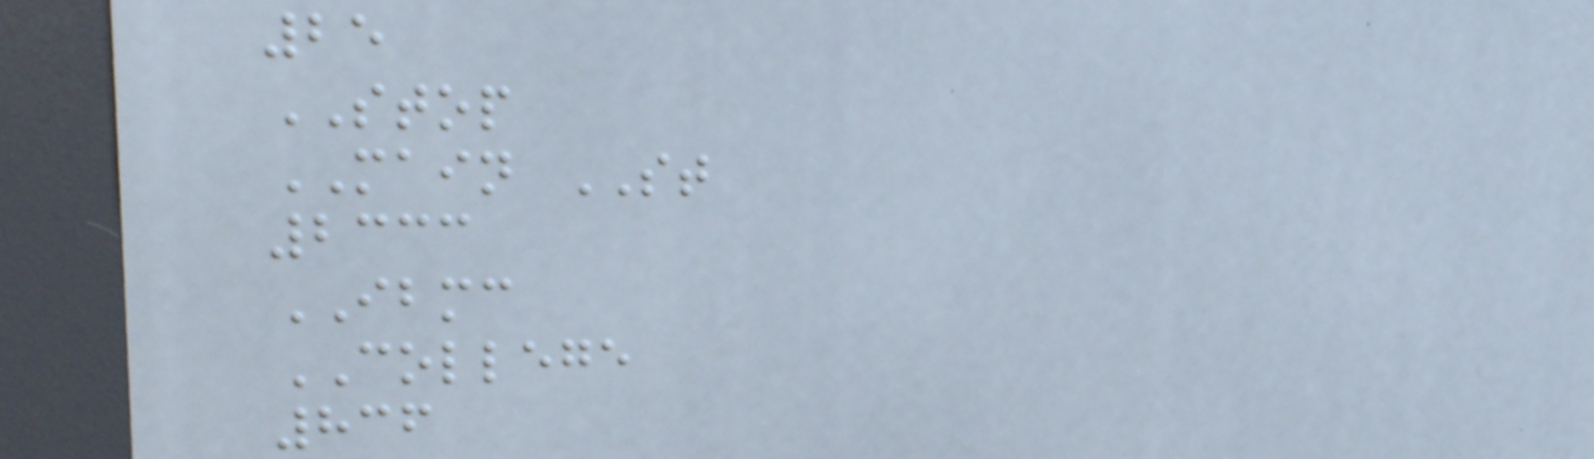25
STOP
MAIN ST
2333
IBMC
COLLEGE
836
